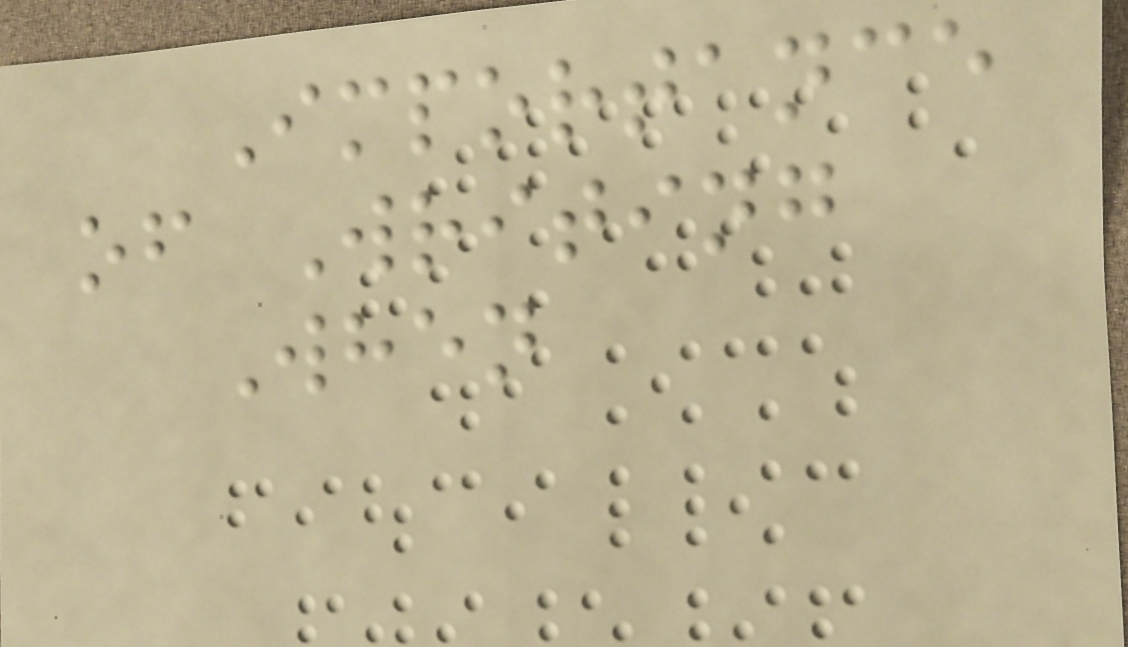Importance
of Writing
When
